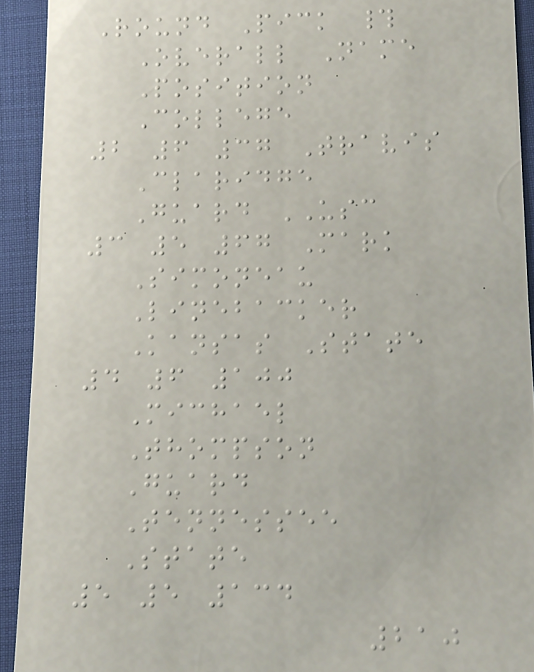Round Pick #
Overall Name
Position
College
2 6 37 Travis
Claridge
Guard USC
3 5 67 Mark
Simoneau
Linebacker
Kansas State
4 6 100
Michael
Thompson
Guard
Tennessee
State
5 5 134
210
